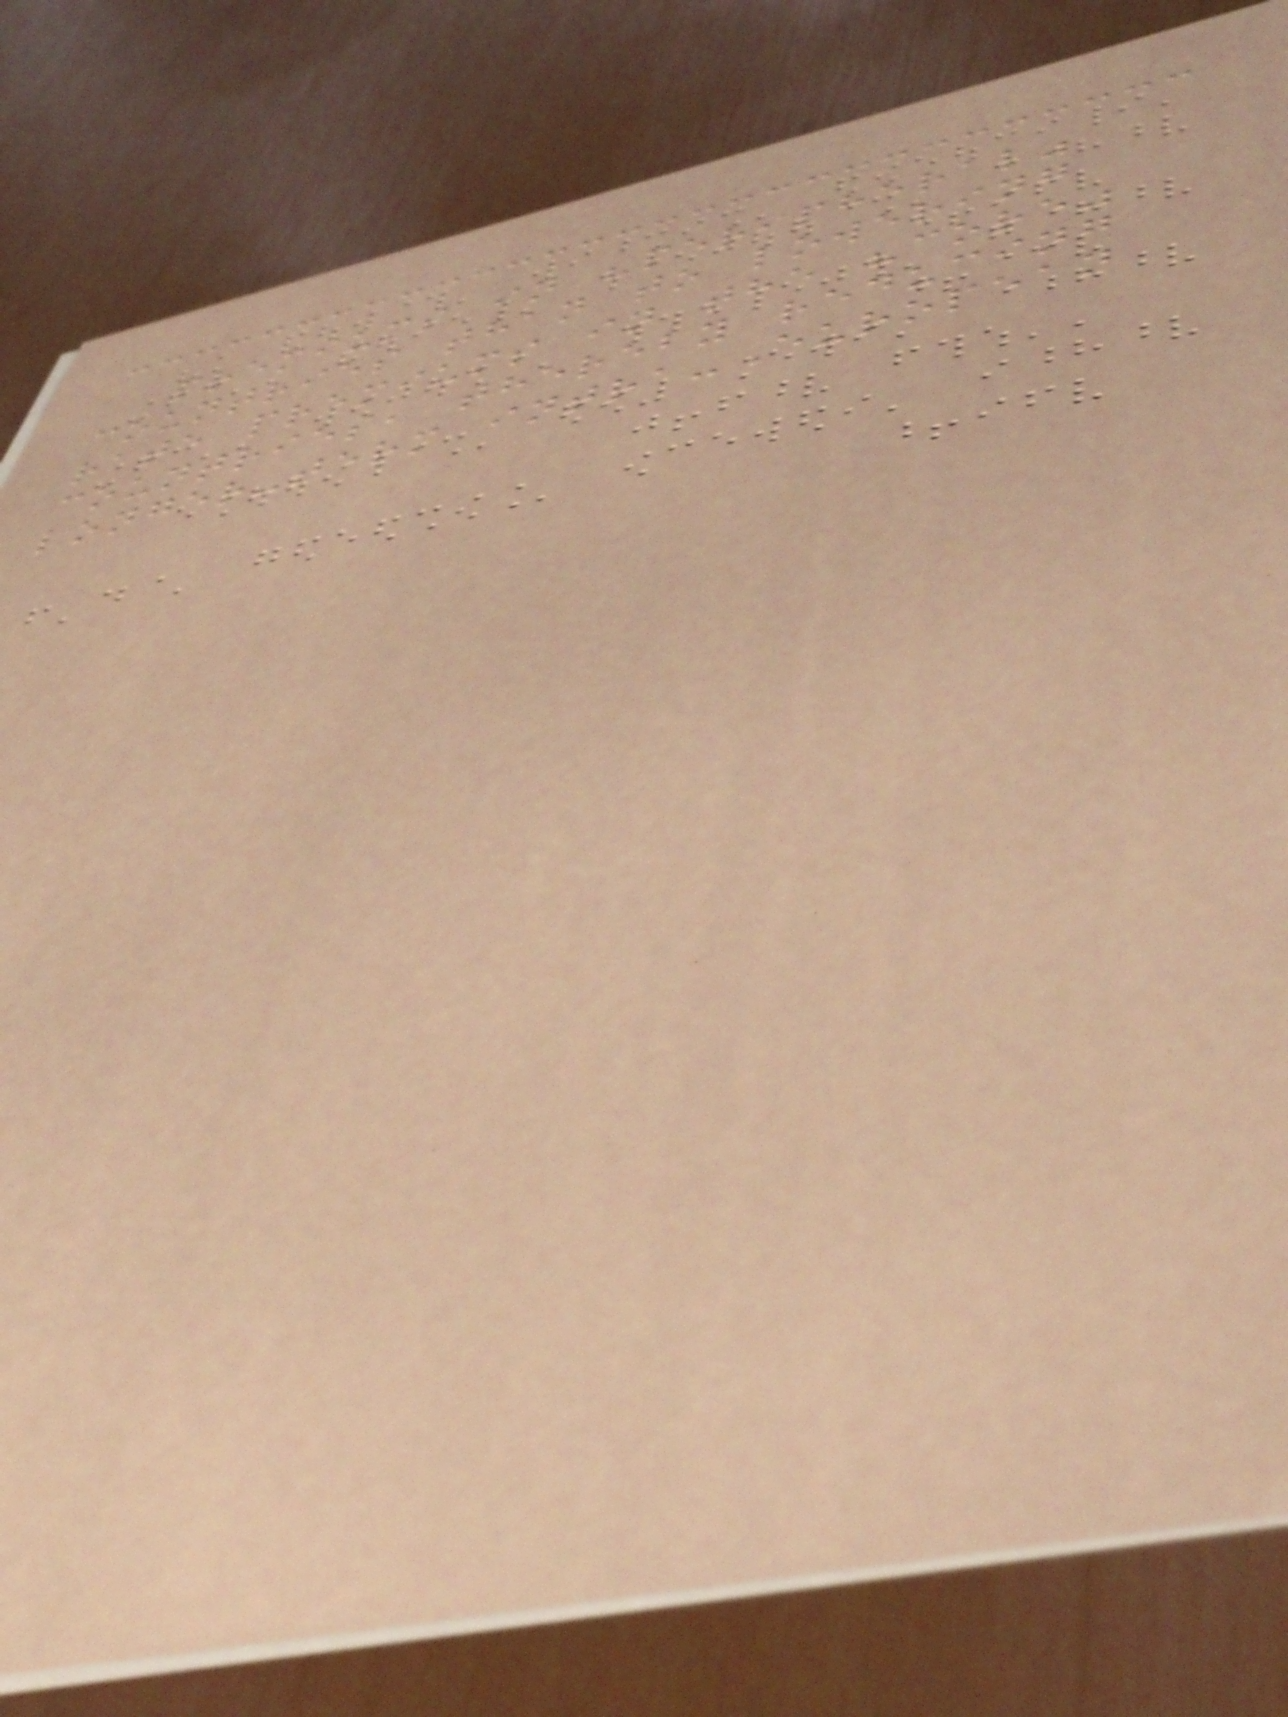premiums in "peripheral"
countries than to lowering
rate premiums in the "core"
countries, thereby reducing
longer-term intra-European
